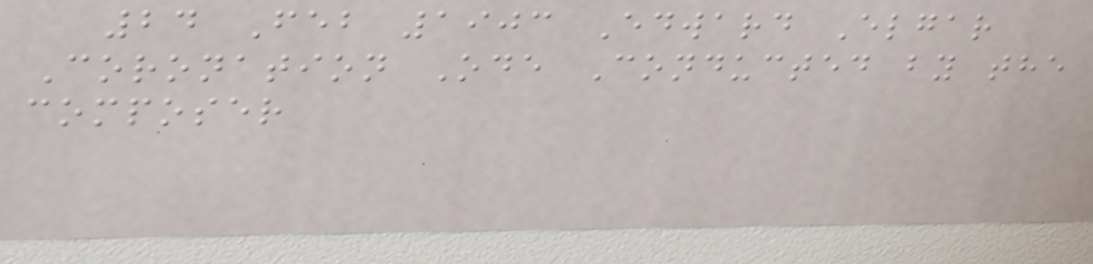24 Feb 1903 Edward Elgar
Coronation Ode Conducted by the
composer
